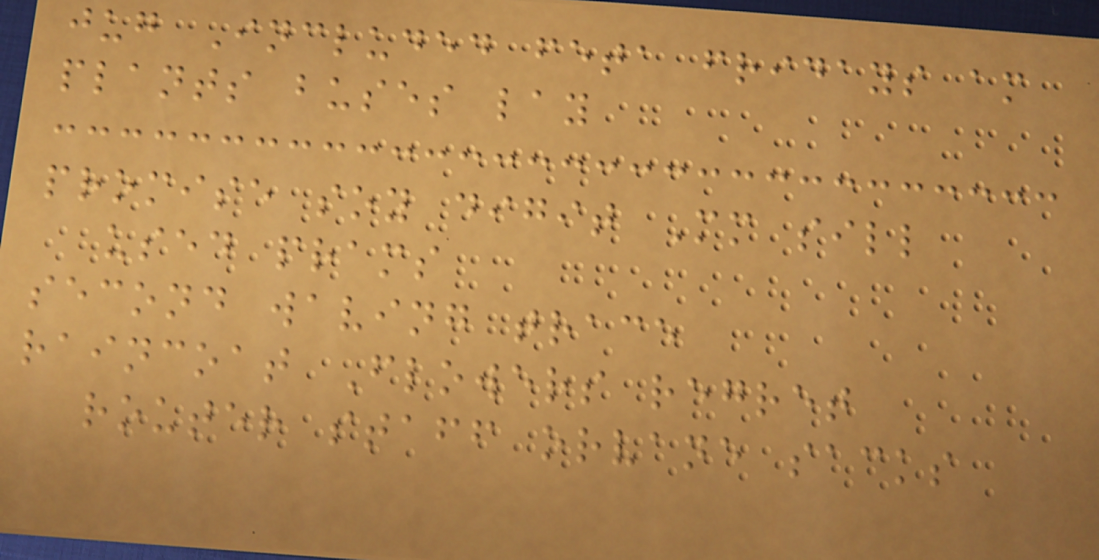jug Included feta fridays am
plants buses lay
promise soy digit Mm sill
used prams
second waving trace
raincoat Flowers regret
router staff orvane sacks
